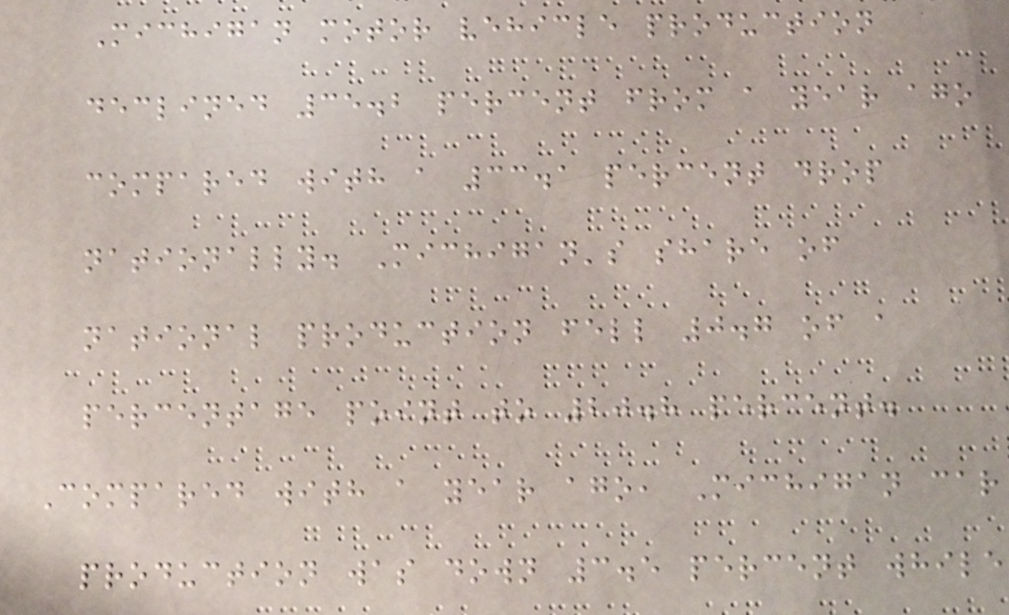Michigan motor vehicle production
declined 35.2 percent from a year ago
compared with a 33.1 percent drop
nationally. Michigan's share of
national production fell 0.7 of a
percentage point to 20.8 percent.
Compared with a year ago, Michigan car
production was down 3.5 percent while
